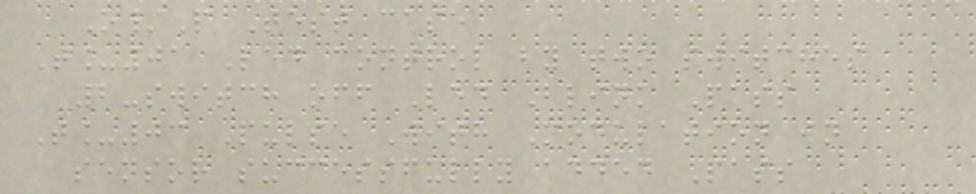O/P Test case
T_01 Led control by two switches
2-switch off Led Blink Pass
T_03 Pulse With Modulation in
sensor successfully added Pass
